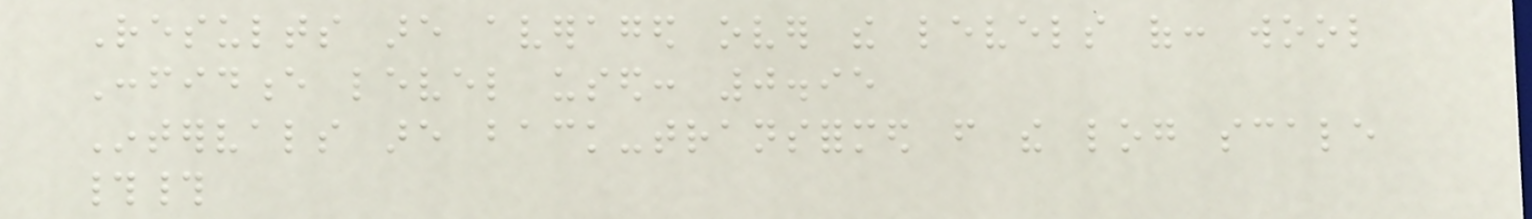Results are averaged over the levels of: wool
Confidence level used: 0.95
Intervals are back-transformed from the log scale
##
